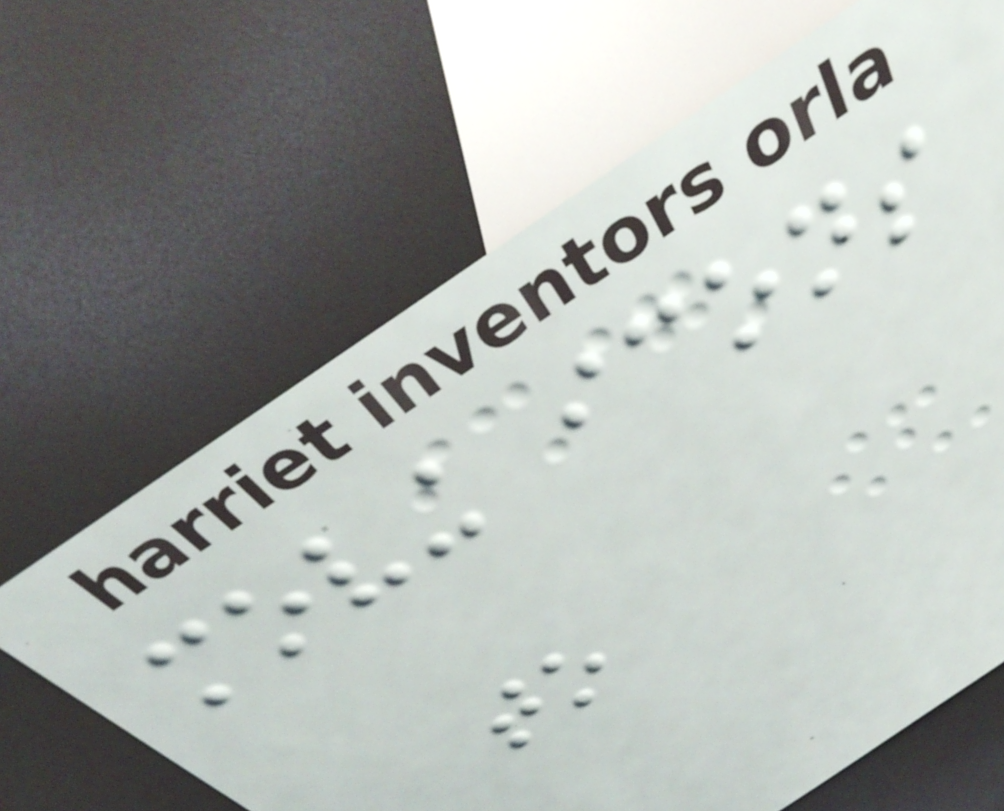moving icons
to
